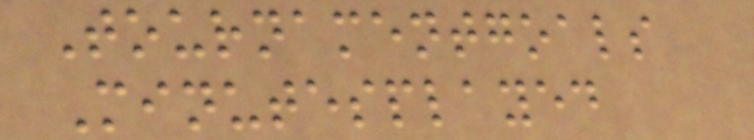Tournamentgoals
Minutesplayed
